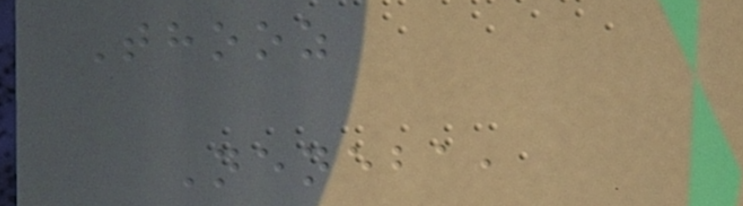Thooz
Neneba,
